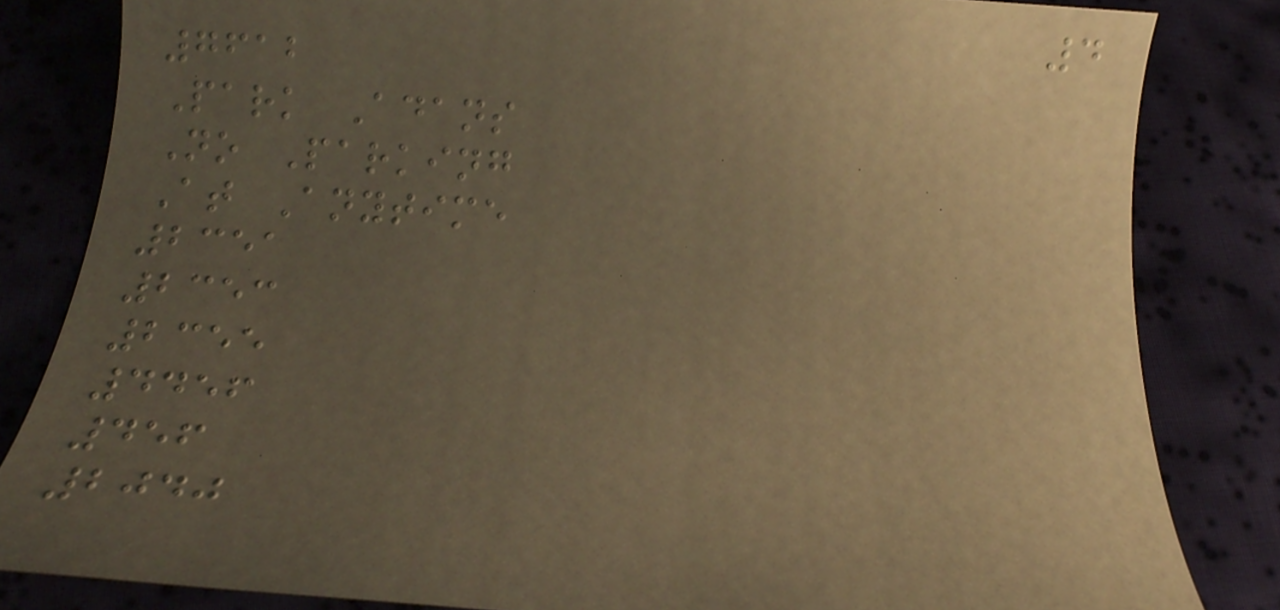4
7612
Park Adans
No Parking
At Anytime
2351
2353
2355
4456
456
2040
